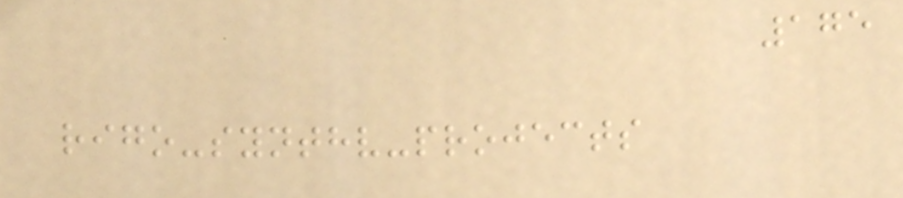175
rigo-synthv-projects
